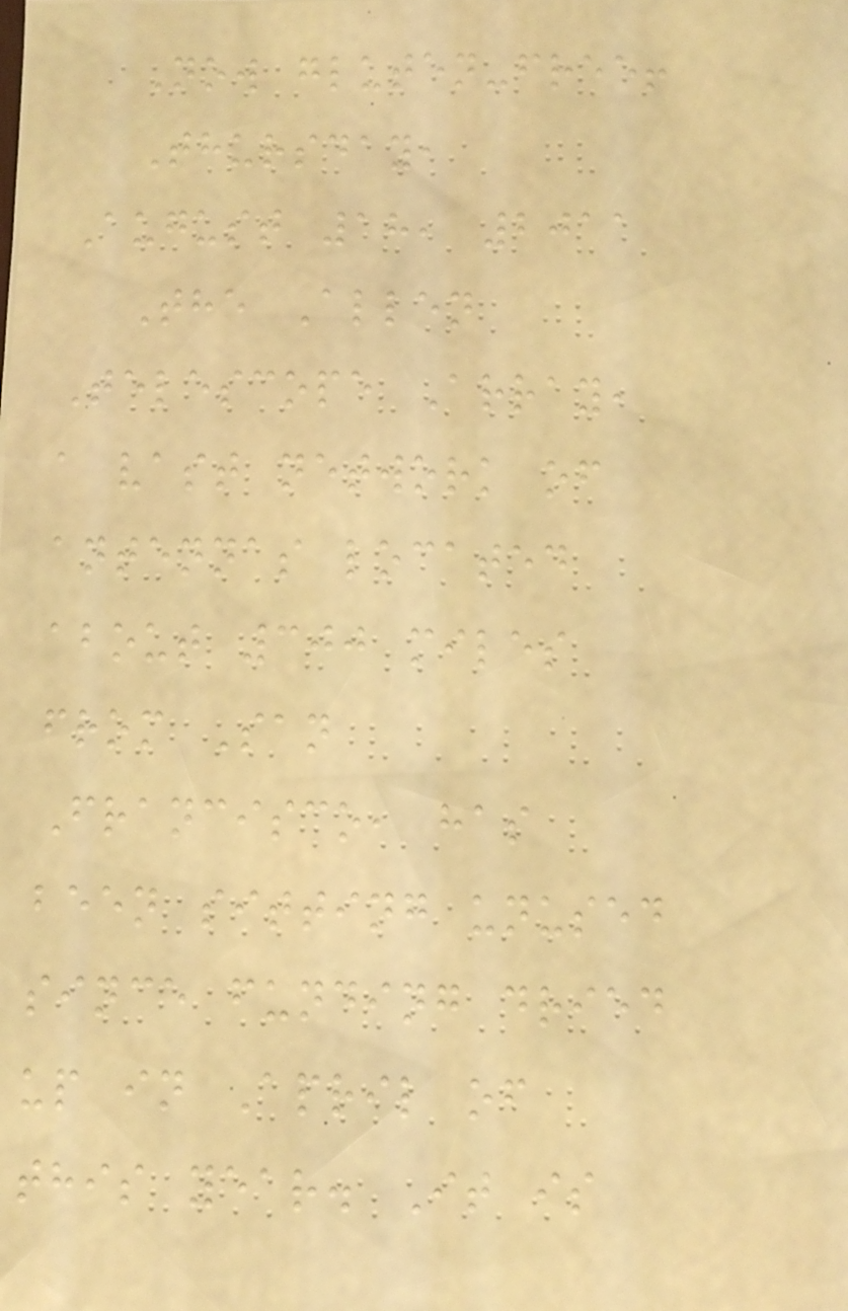Now gluten-free!
Thursday,
August 18, 2011
The Allen
Telescope Array,
a vast network of
antennas located
about 300 miles
from San
Francisco, has
been sitting unused
since funding dried
up in April of
this year. It is
